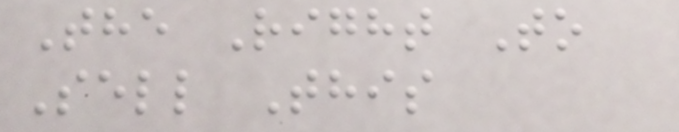The Right To
Sell This
